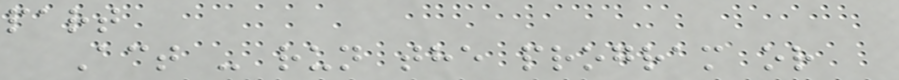part
Act - run the program or
